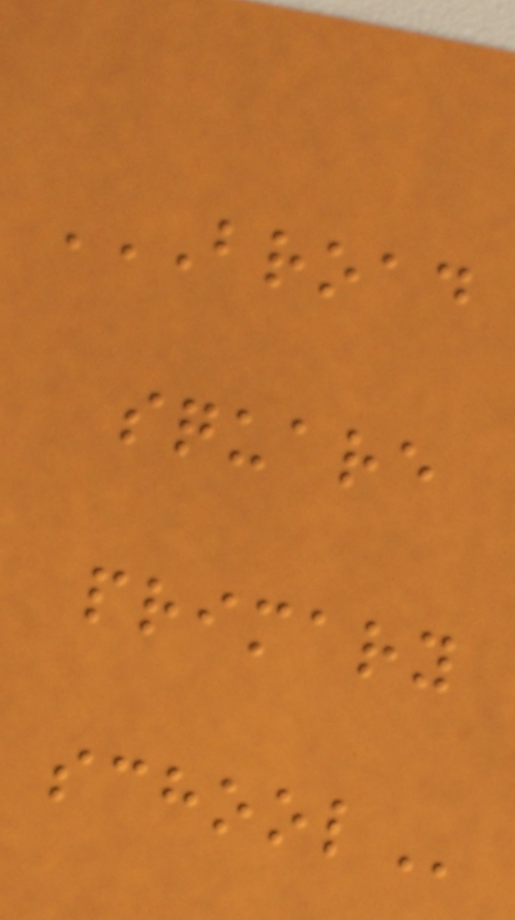BROAD
SQUARE
PRIMARY
SCHOOL
